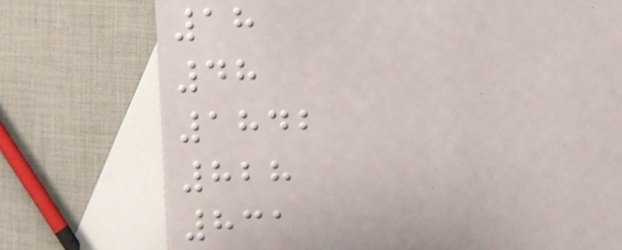18
48
1842
828
831
